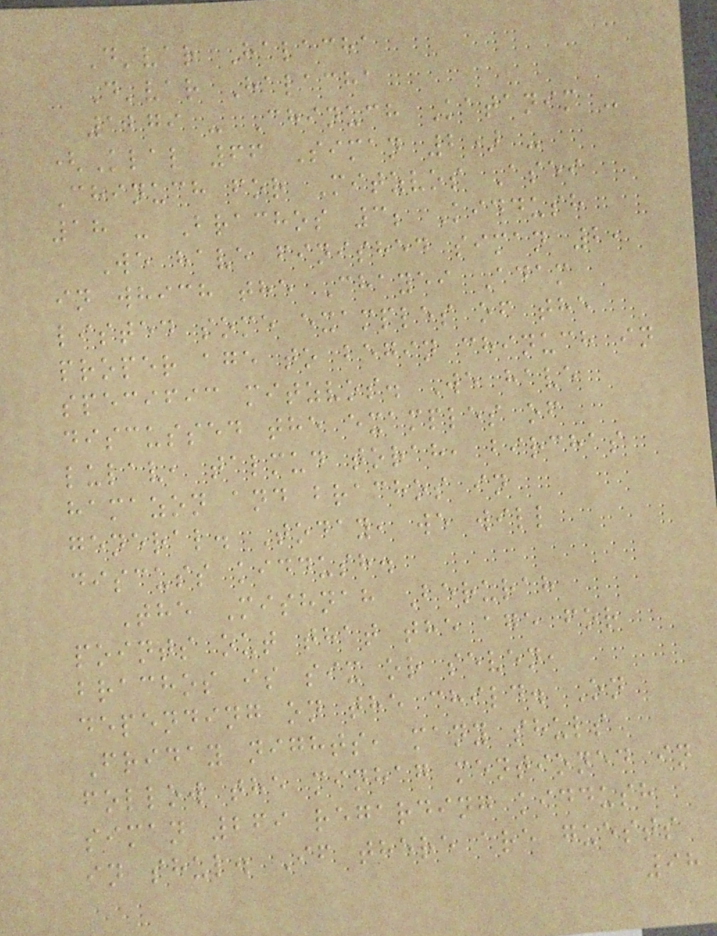D'var Halacha
D'var Halacha
1279 - Chinuch Katanim -
(Klal 66 Siman 2) -
Chinuch for Mitzvos Asei
18 - Brachos 3; Kiddush
We have finished siman 2,
in which the Chayei Adam
listed some examples of the
proper age to begin chinuch in
specific mitzvos. We have
discussed the examples of
lulav, talmud torah, birchas
hamazon and brachos in
general. Today, we will
discuss kiddush.
The Mishnah Berurah
points out that the age for
brachos is six or seven,
depending on the child. On
Friday nights, many shuls
follow the minhag mentioned in
siman 269 regarding kiddush
in shul. If there are guests
98
